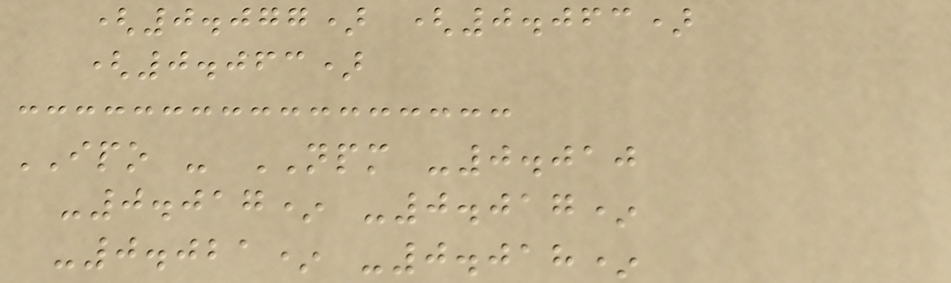(0.077) (0.063)
(0.063)
IPO - NPM -0.010
-0.017* -0.017*
-0.021* -0.018*
